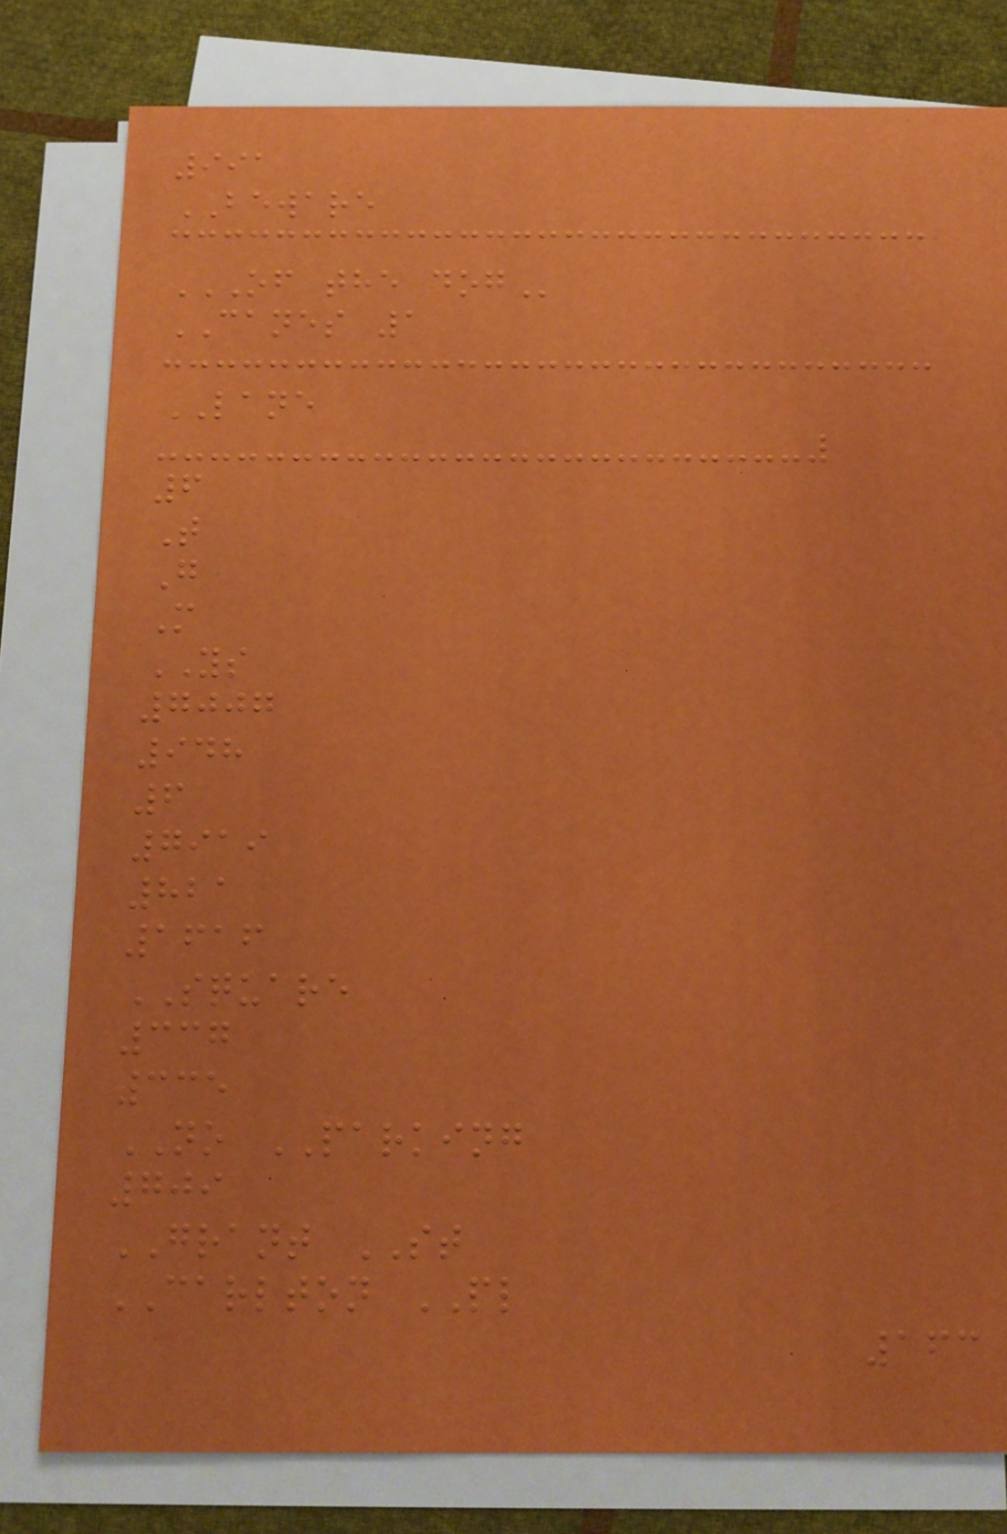991
BEWARE
OF THE DOG
CANES 1
LANE
6
T
G
M
YS
7007
948
6
7919
821
1616
SQUARE
337
335
NO PARKING
709
GRANT ST
CARLTON PL
163
